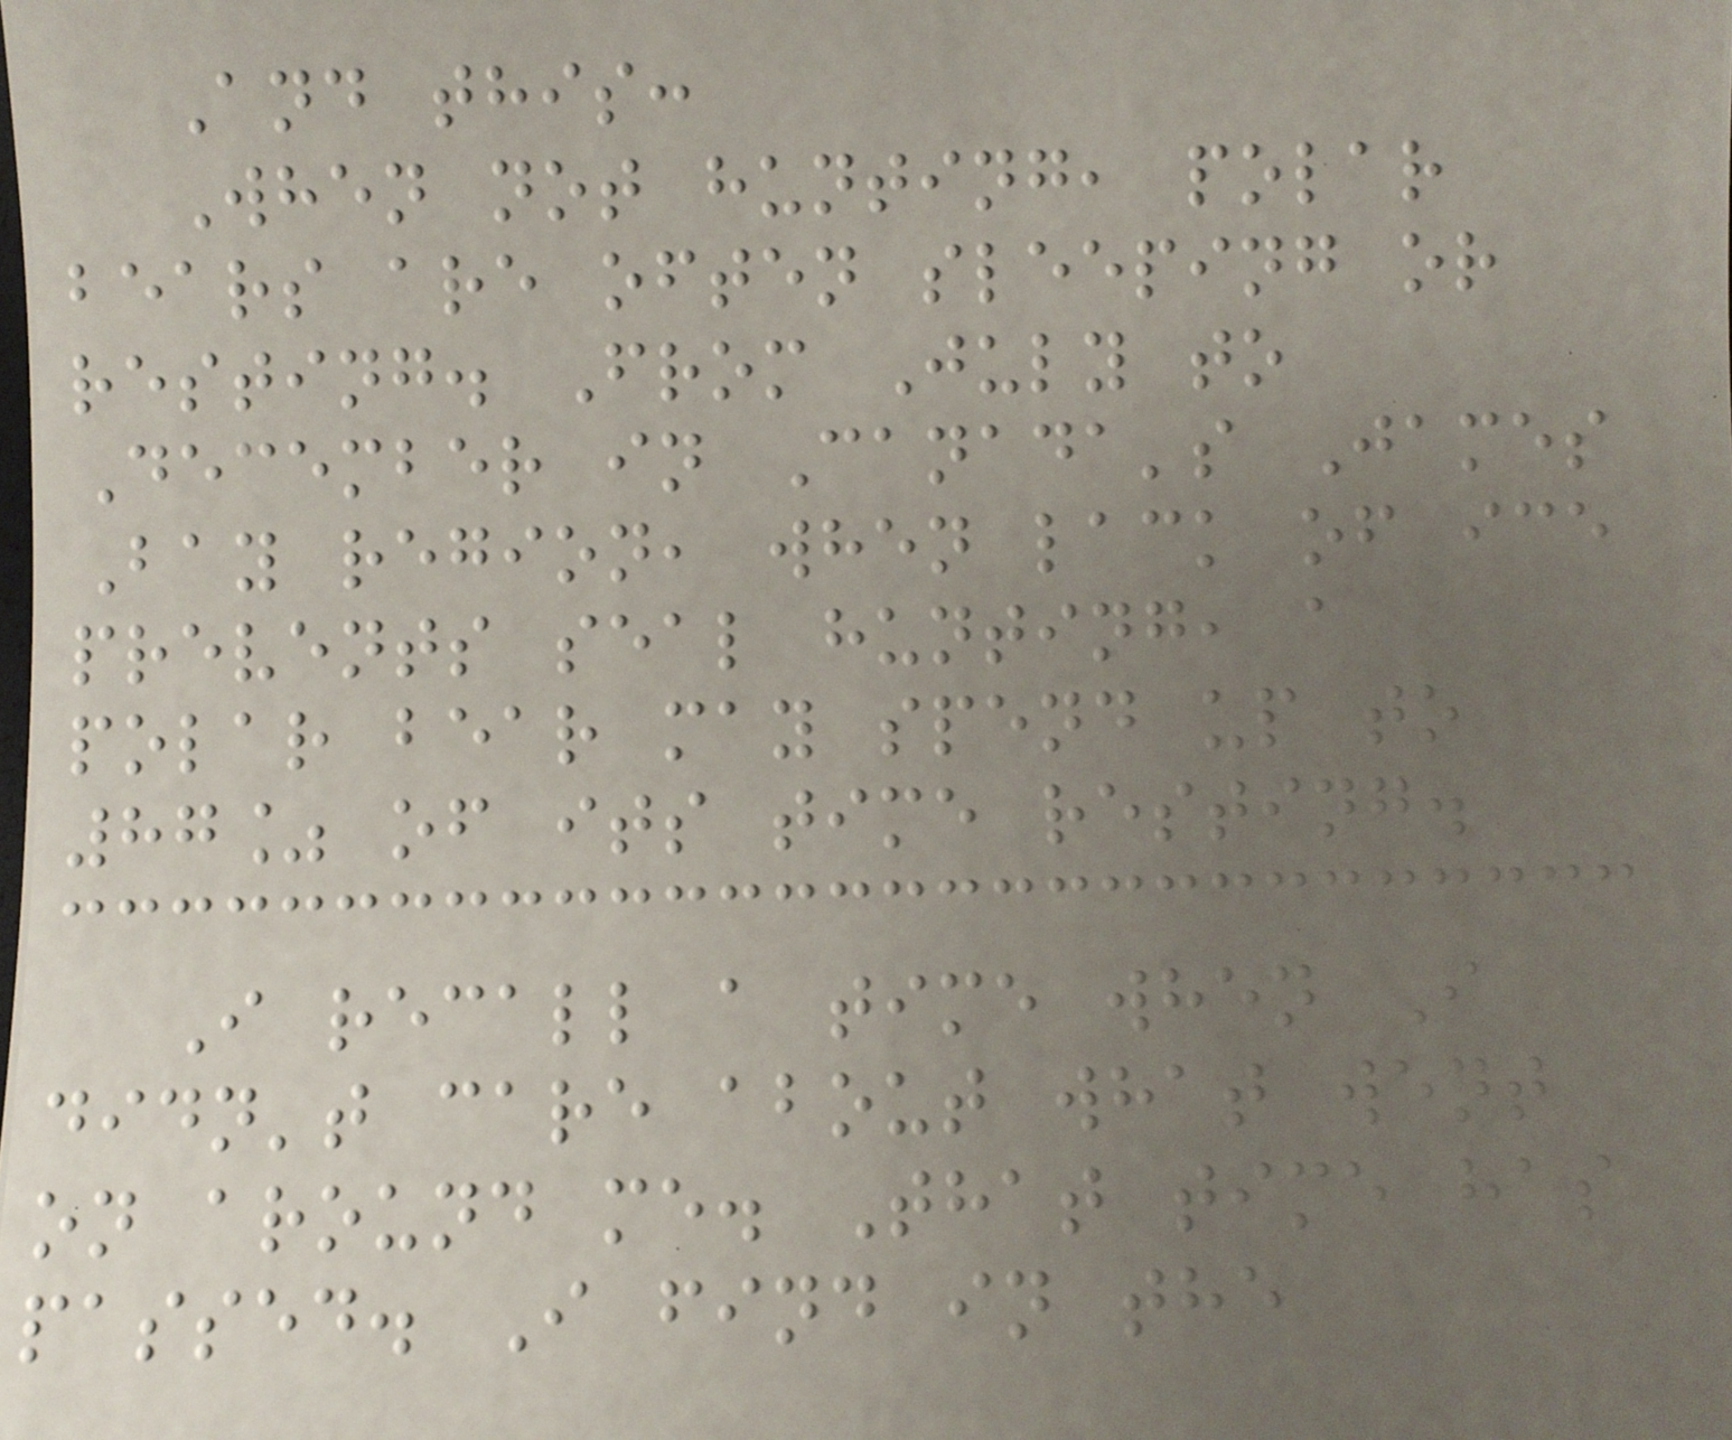And this:
When not hunting, polar
bears are often sleeping or
resting. From July to
December in Canada's James
Bay region, when lack of ice
prevents seal hunting, a
polar bear may spend up to
87% of its time resting.
I recall a time when I
didn't care about what went
on around me. That time has
passed. I find in the
